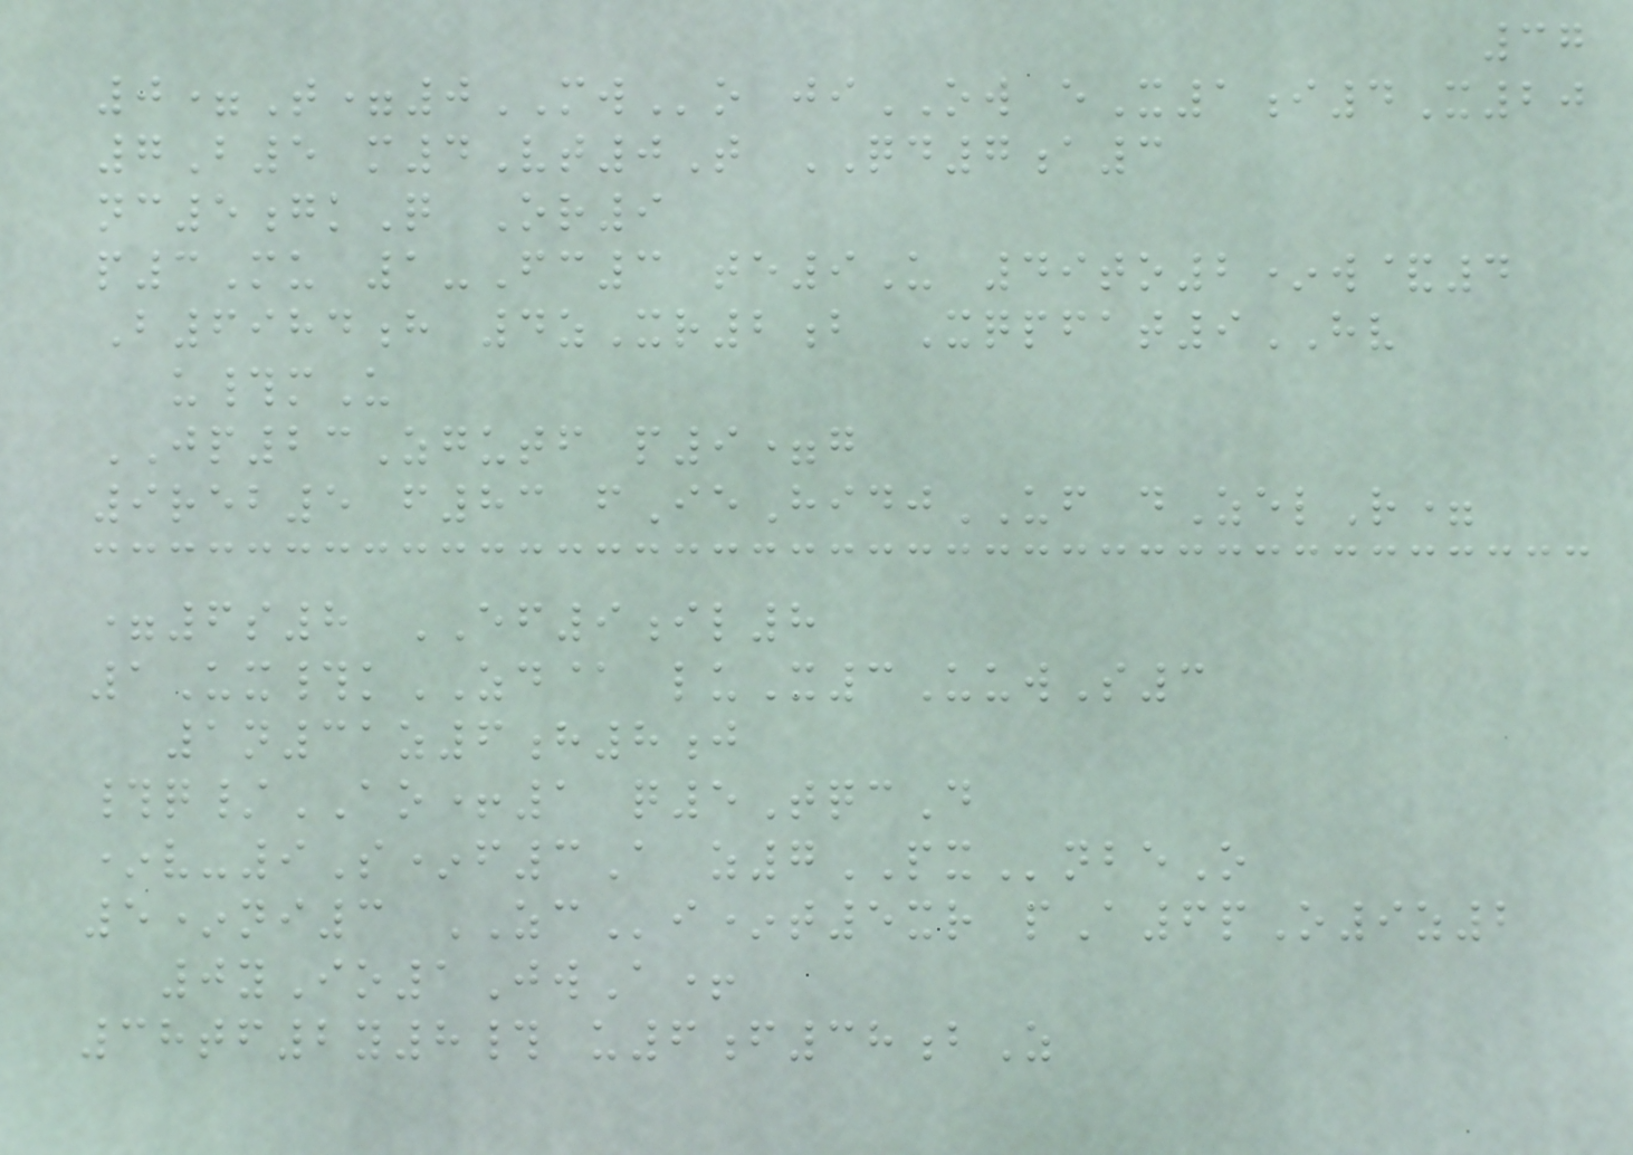37
0=T=0MWo jiOW eX1i4X20
7B5 m4Vt0T QD7a3
nc5gkQ Or9
p3Mu 1-Fc3 te9U 49to2*w&4
B6984h 4zXr2b Xqpfat9HV
u#mU
JP23Zgutf p9=g
9reb5 f83 fIeHidjUF dZelR=
=6s8 EF9il8
1Ux#kZD@ luX3UuwS3
1n31z6h8j
#q/AO+1 q5TqcD
*v-9S*f3A z7PXnbeO
5*ni3 ZCi*t5xr pA6pO9z2
0yIo1JwA+
38tf2y8# u6f38bZ
